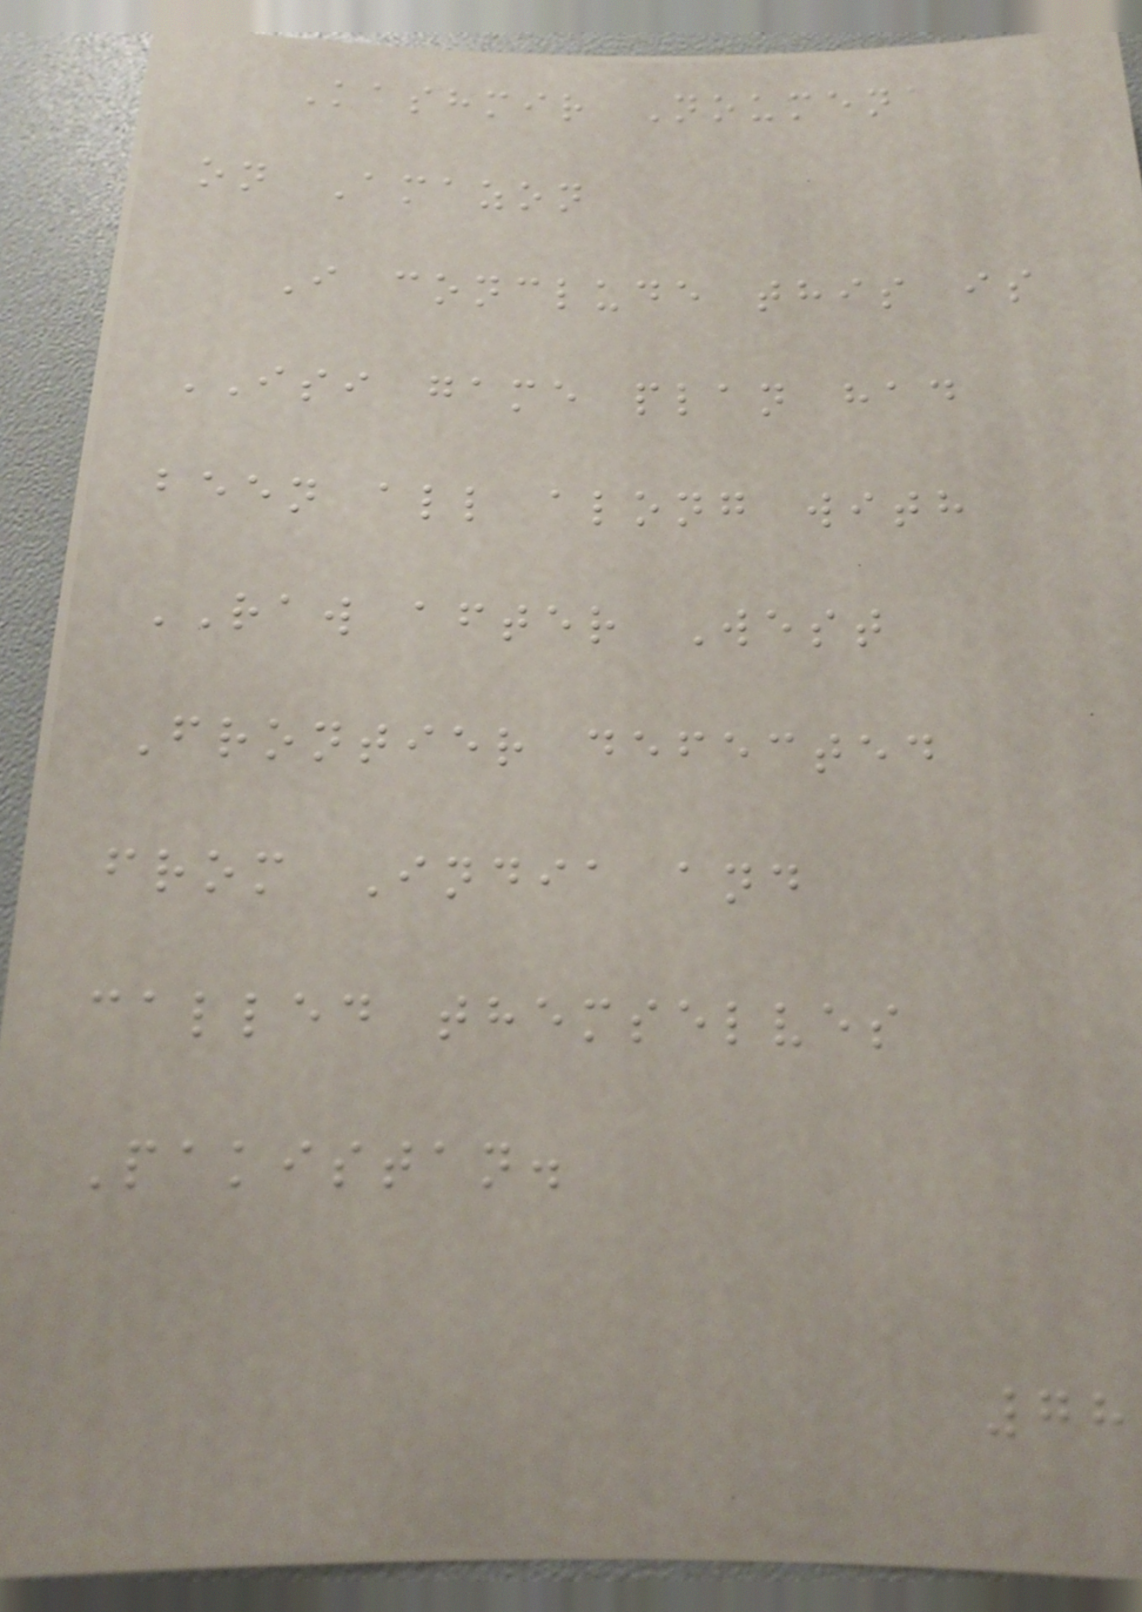Kashmir Noumena
on Amazon
I conclude this is
ISI game plan had
been all along with
RAW after West
Frontier defected
from India and
called themselves
Pakistan.
78
